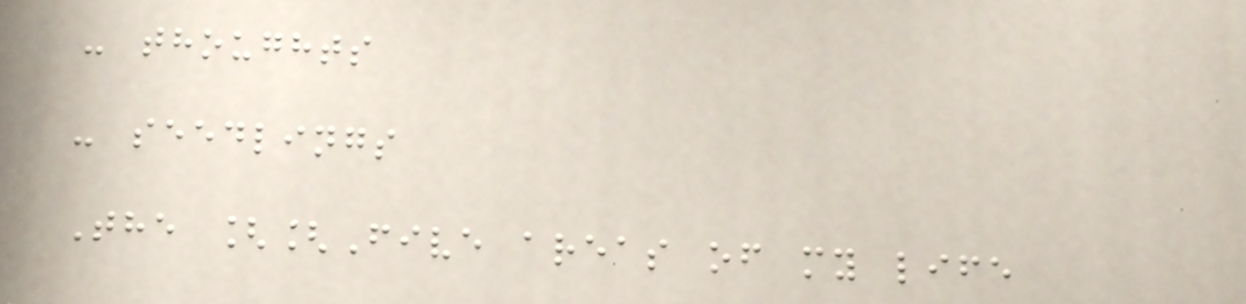- thoughts
- seedlings
The [[Five areas of my life
